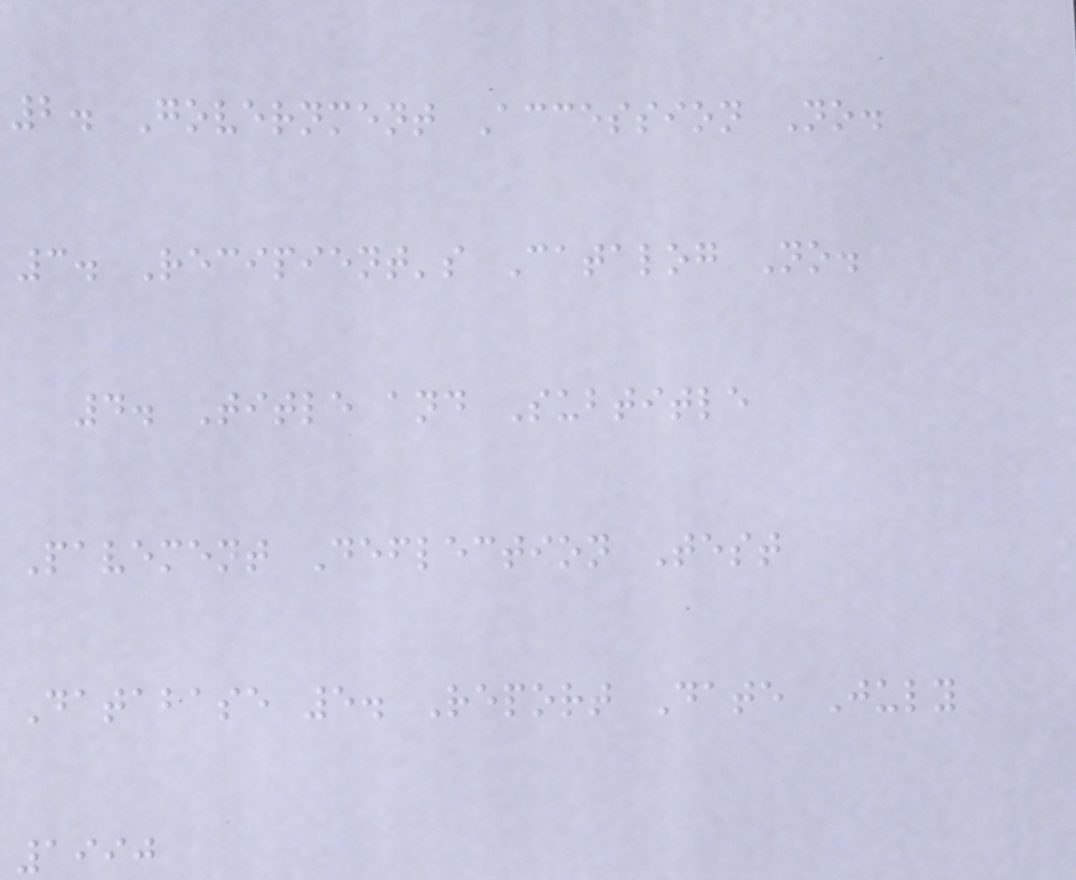2. Government Accession No.
3. Recipient's Catalog No.
4. Title and Subtitle
Pavement Deflection Test
Database 5. Report Date July
1990
